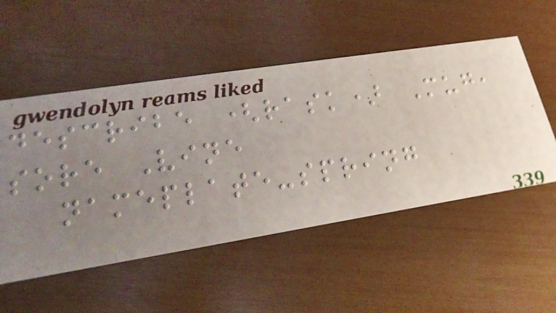describe (rask) Mug,
sore Vine
nameplate-spring
